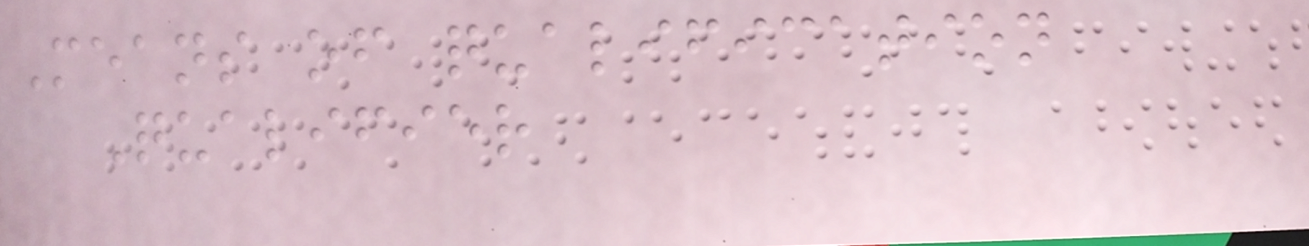Means of qualification
Qualifier
